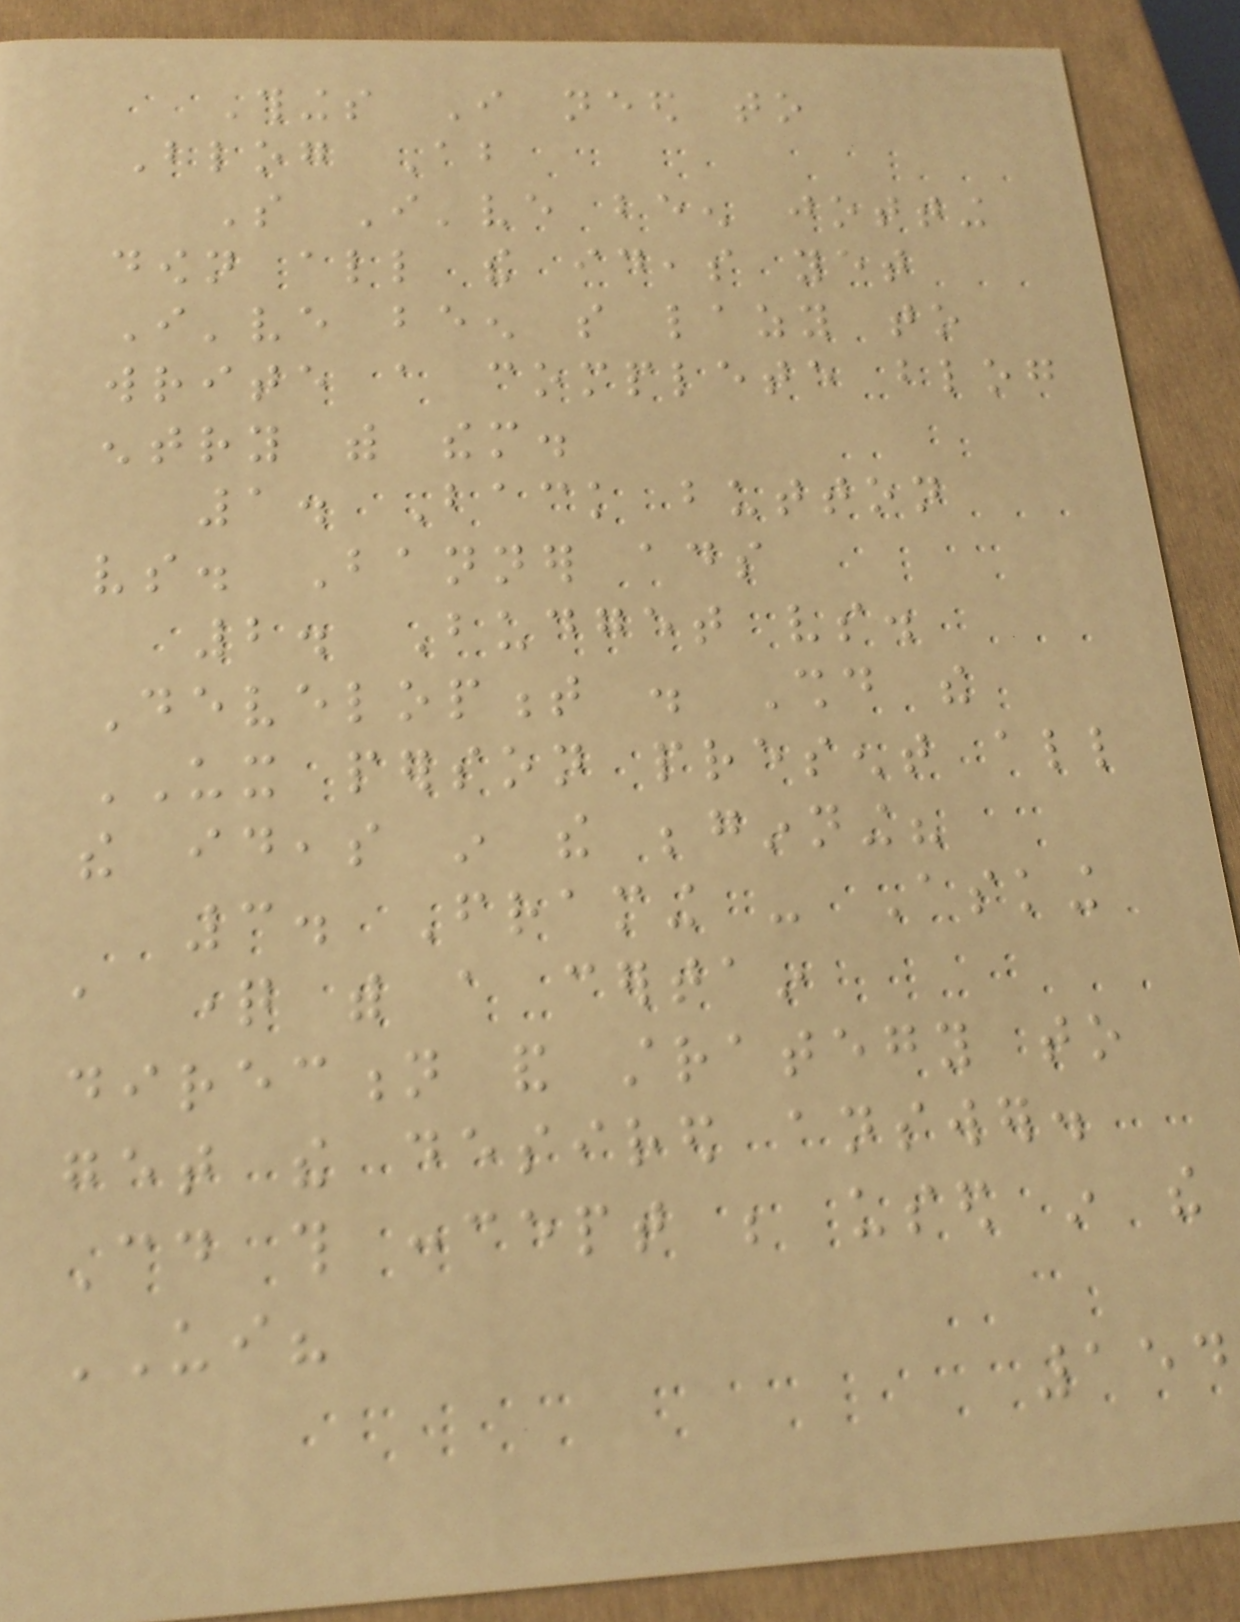Things I need to
Blog About
So I've been jotting
down all the ideas yet
I've been so lazy to
write a complete blog
entry with them.
1. Back button
vs. Banner ads
2. Budget vs.
Development . Should the
UX person present all
the ideas in the beginning?
3. Framing - Asking
a question with a certain
direction and strategy to
get the desired answer.
Could this concept be used in the
UI?
154
